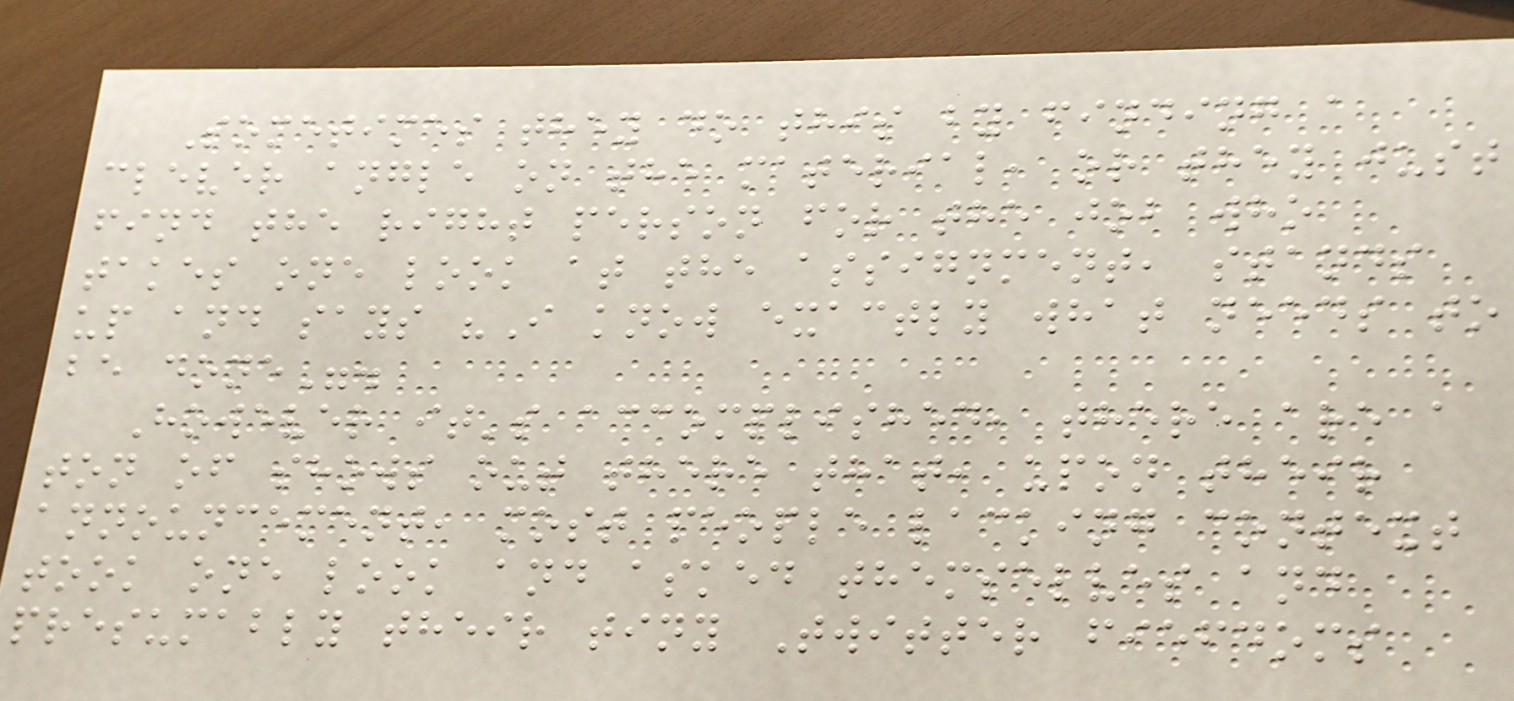Sometimes they do this by finding a
clever angle on the material, or they just
find the right person for the job who
takes one look at the assignment, stands
up and says "I know exactly what needs to
be done".
However it's accomplished, there are a
ton of shows out there that, upon their
announcement, most people lacking context
took one look and asked themselves and
presumably their tiny Twitter fiefdoms
